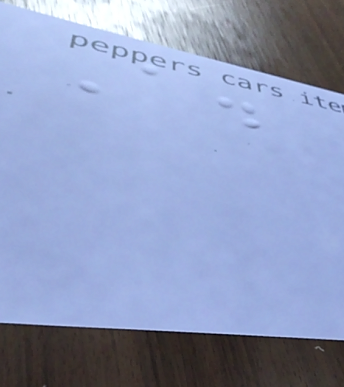A.
